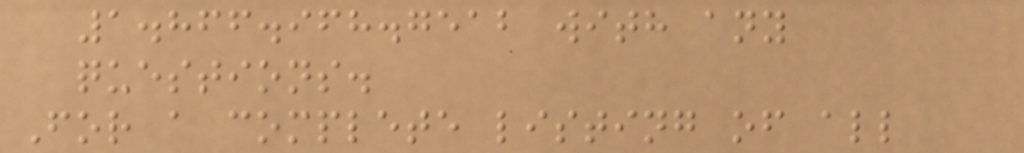1.866.968.7512 with any
questions.
For a complete listing of all
